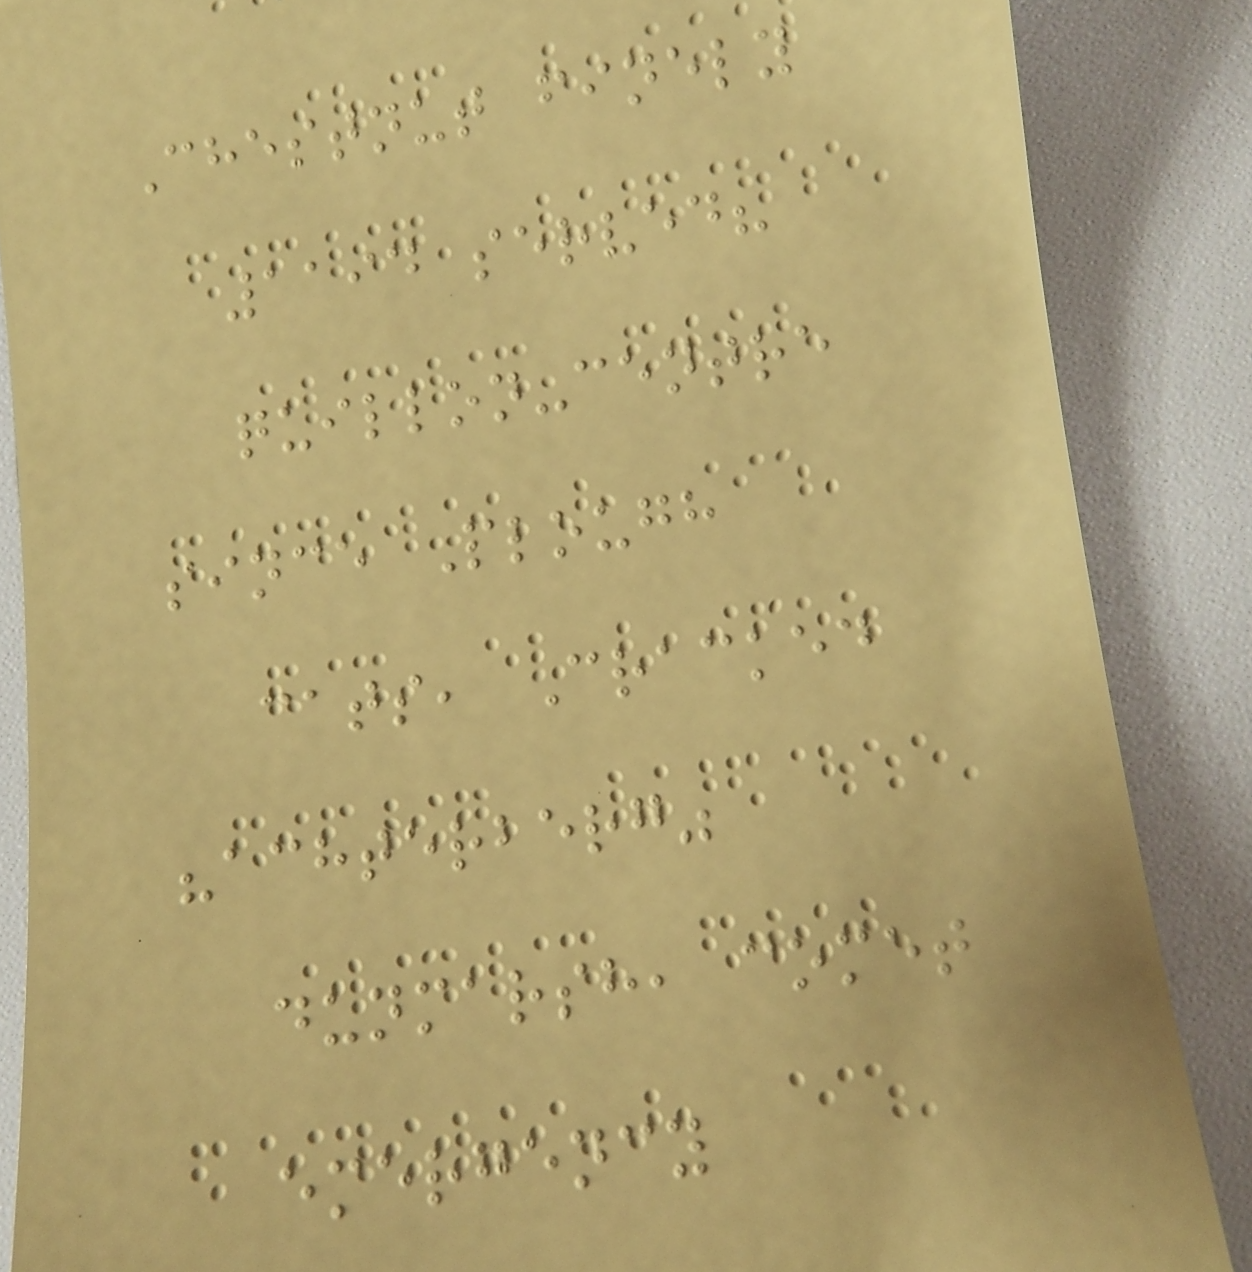Chestnut finely
1194 served?
quillon-centre
since Plough
cats, Cracked
"achterberg"
dunmarsh, comet
emergency
